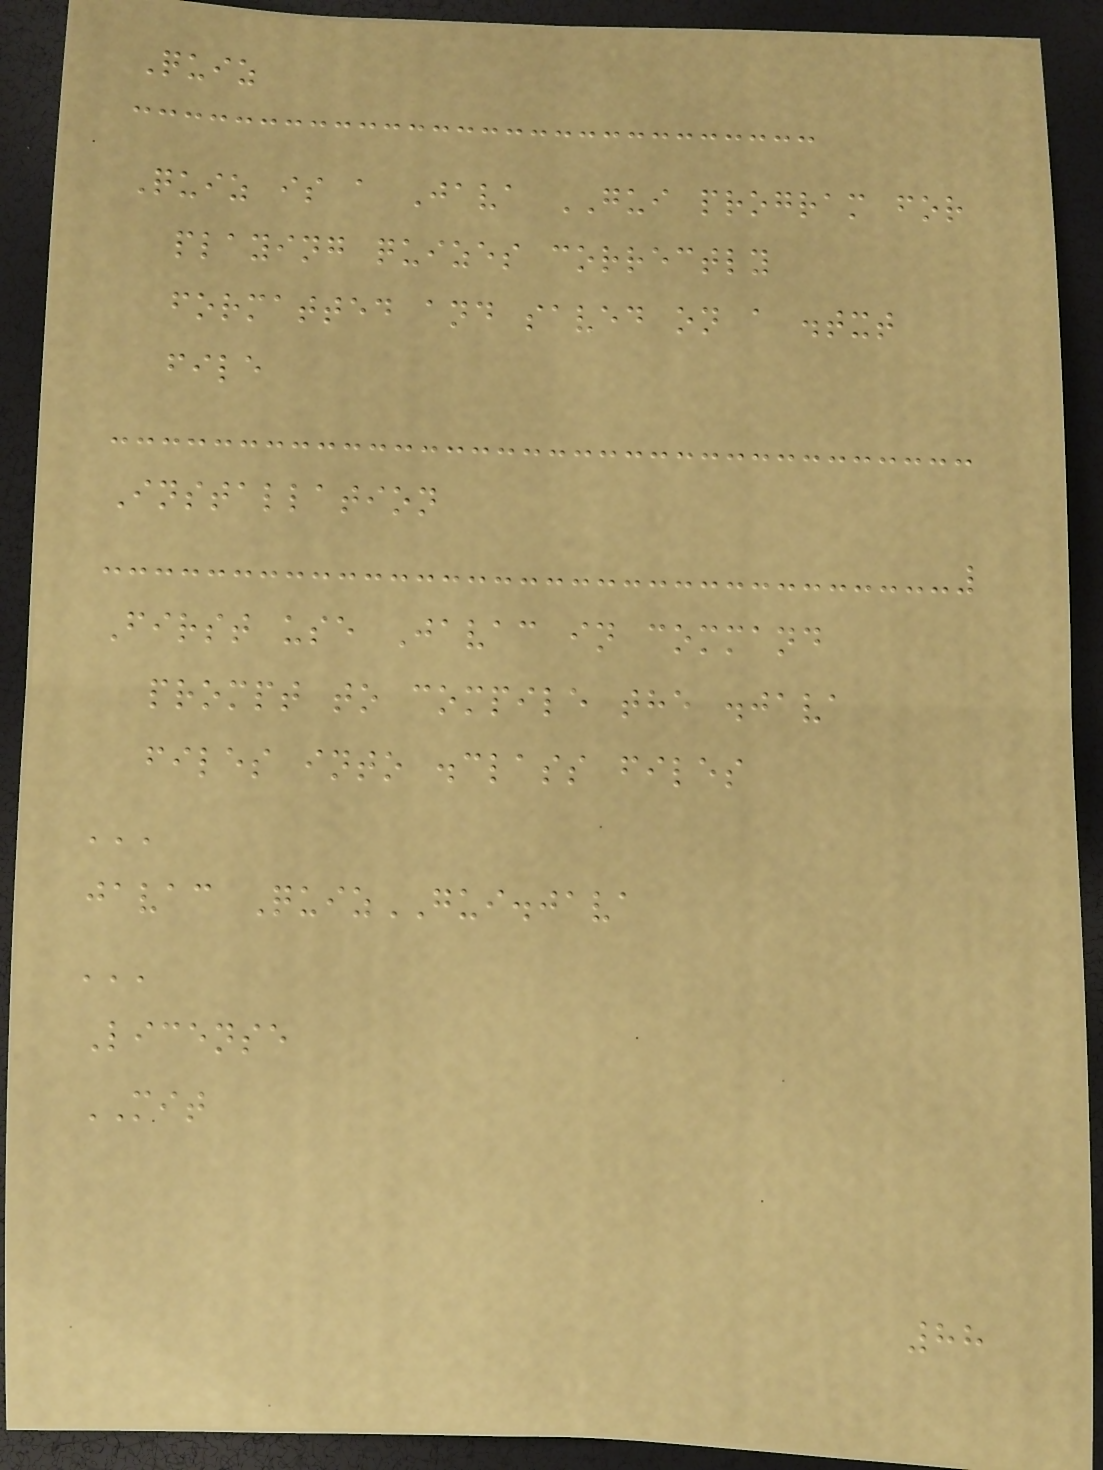Quiz
Quiz is a Java GUI program for
playing quizes correctly
formatted and saved on a .txt
file
Installation
First use Javac in command
prompt to compile the .java
files into .class files
'''
javac QuizGUI.java
'''
License
MIT
88
